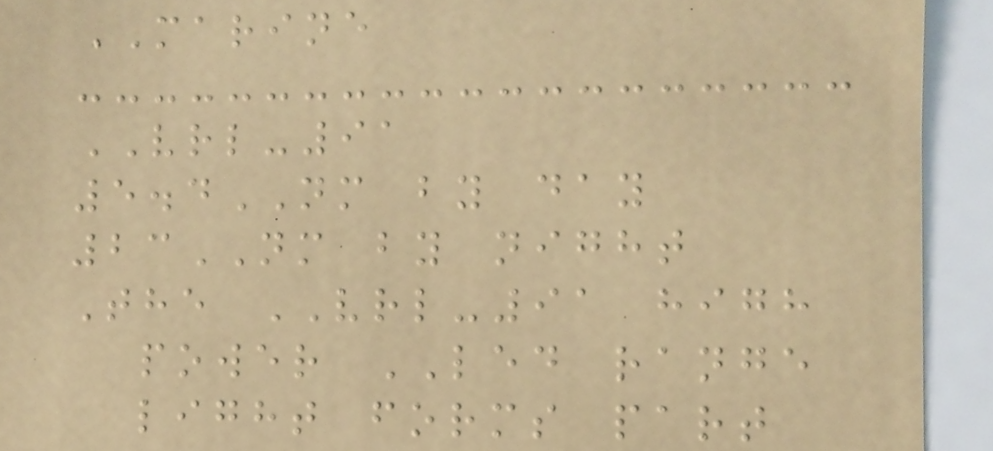MARINE
VRL-91
5.4NM by day
23NM by night
The VRL-91 high
power LED range
light forms part
